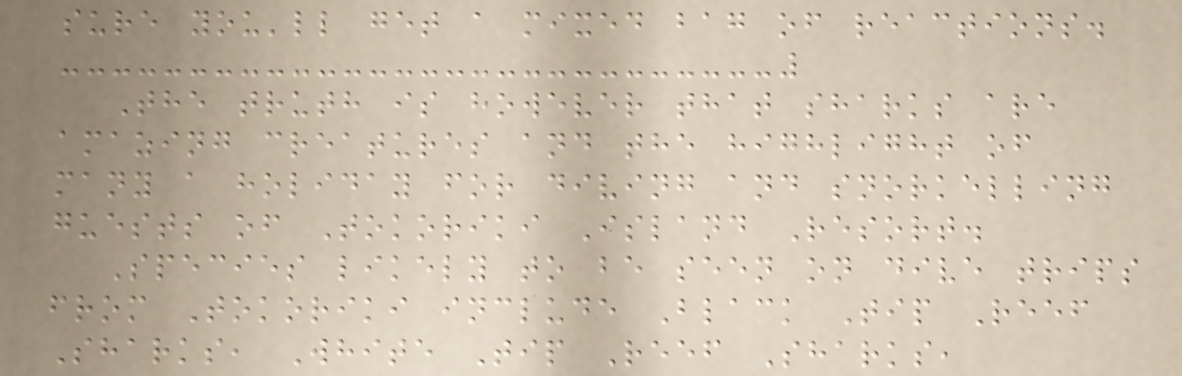sure you'll get a mixed bag of reactions.
The truth is however that sharks are
amazing creatures and the highlight of
many a holiday for diving and snorkelling
guests of Tokoriki Island Resort.
Species likely to be seen on dive trips
from Tokoriki include Black Tip Reef
Sharks, White Tip Reef Sharks,
